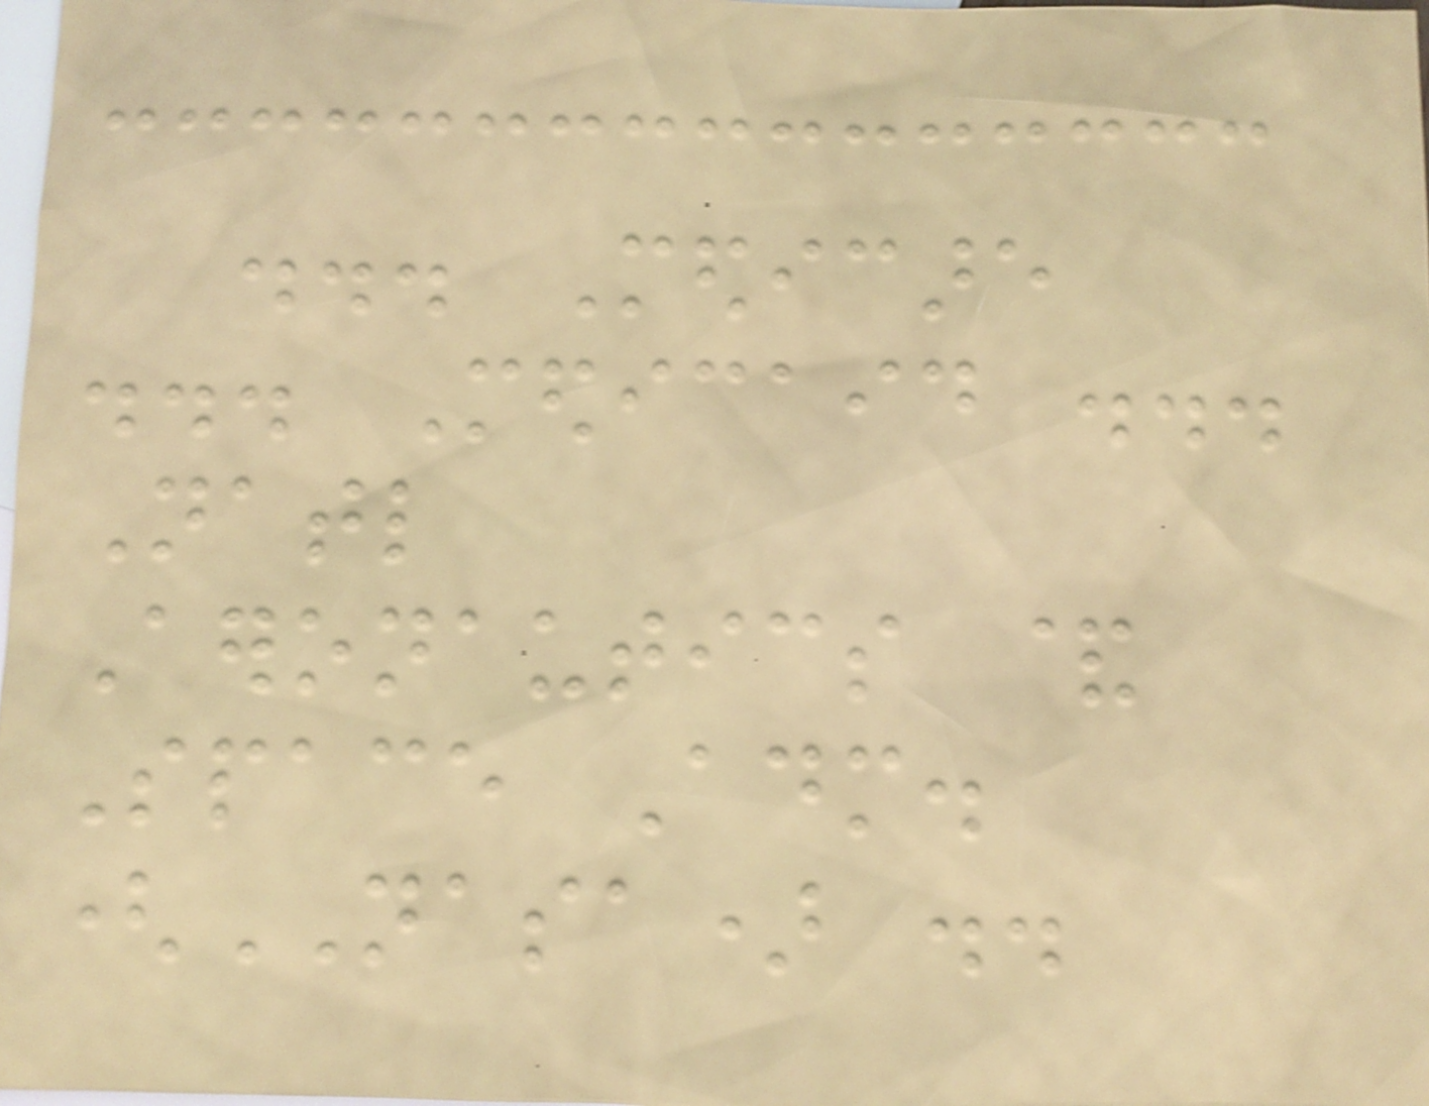... Medicare
... Medicaid ...
Natl
Aeronautics &
Space Adm.
(NASA) ..
